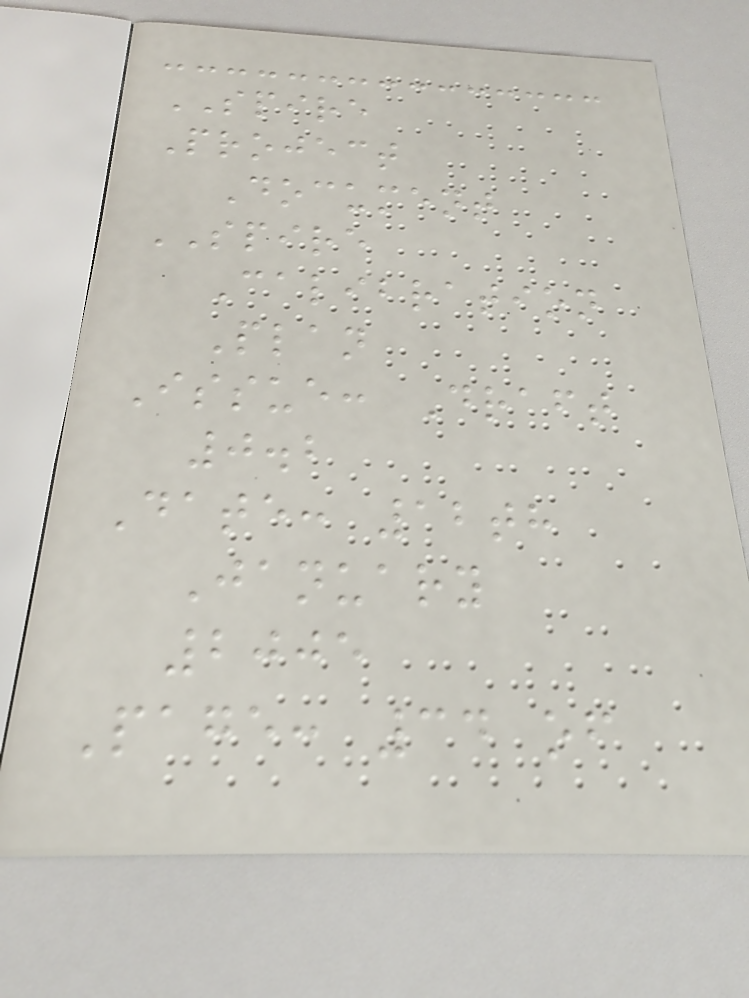SPIRE
Project
Document
SPIRE
Calibration
Plan
Issue: Draft
0.2
Date: 12th
January
2005
Page: 34 of
